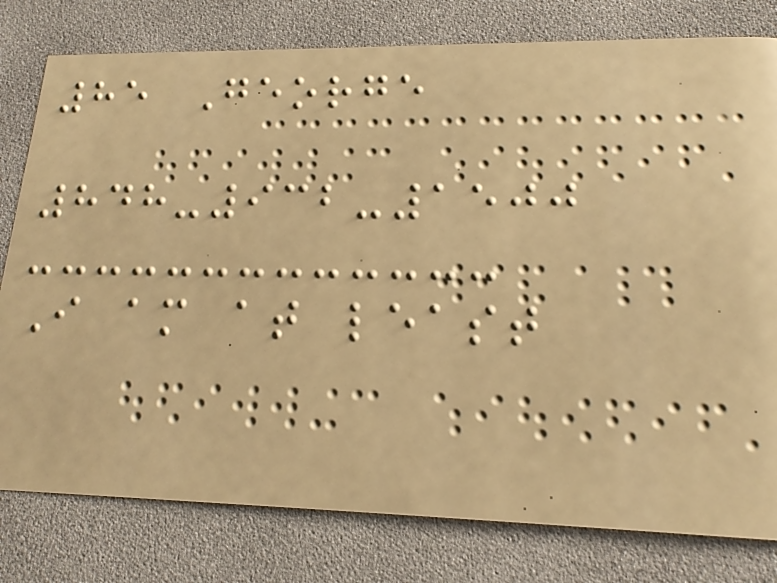85 George
848-932-1500
I am at least
